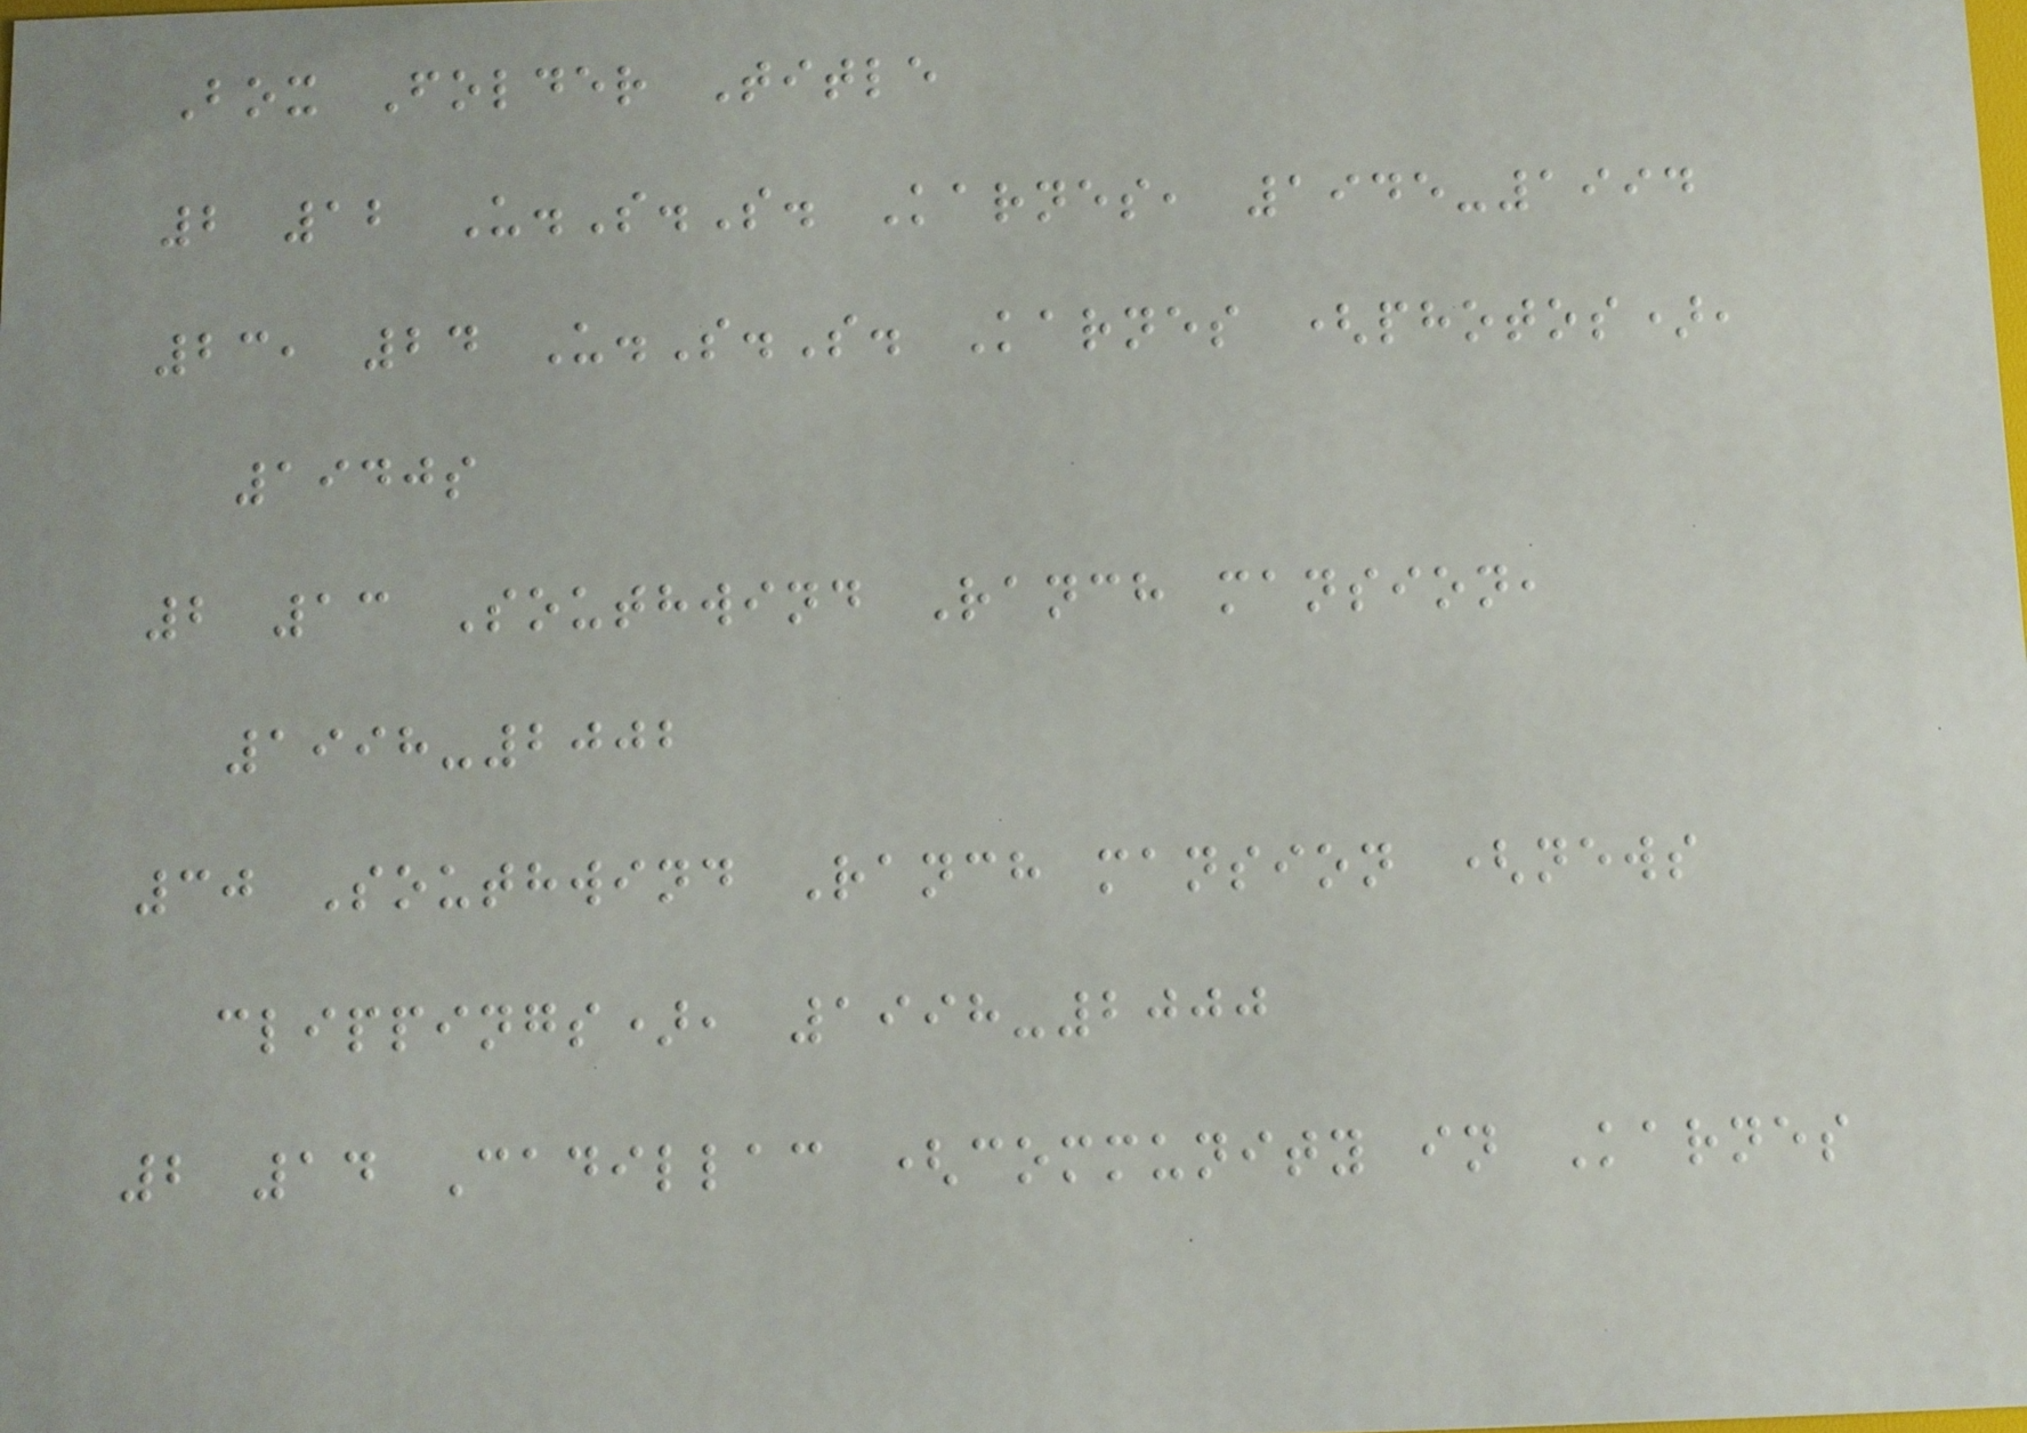Box Folder Title
2 12 U.S.S. Karnes, 1945-1994
23, 24 U.S.S. Karnes (photos),
1940s
2 13 Southwind Ranch mansion,
1998-2002
30 Southwind Ranch mansion (news
clippings), 1998-2000
2 14 Cadillac (community in Karnes
